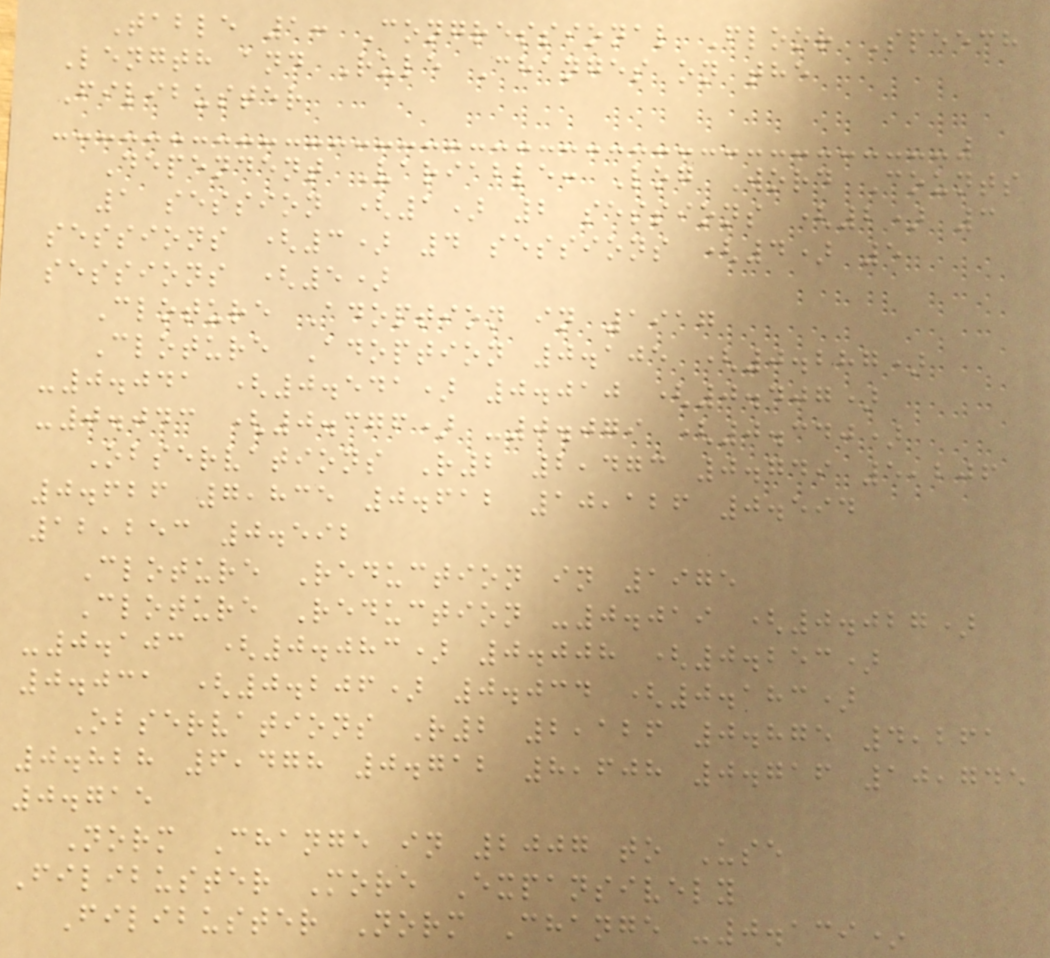Table 1: Congressional Floor Speech
Length and Rule Changes on the
Filibuster
Dependent Variable: Log Word Counts
1 session (1) 2 sessions (2) 3
sessions (3) 4 sessions (4) 5
sessions (5)
Cloture Adoption in 1917
Cloture Adoption 0.105 (0.287)
-0.041 (0.541) 0.010 (0.407)
-0.043 (0.376) -0.079 (0.340)
Observations R2 2,473 0.749 5,206
0.626 7,835 0.612 10,126 0.594
12,253 0.592
Cloture Reduction in 1975
Cloture Reduction -0.019 (0.027)
-0.103 (0.083) 0.008 (0.253)
0.031 (0.206) 0.034 (0.183)
Observations R2 2,126 0.875 4,261
0.828 6,478 0.712 8,608 0.716 10,745
0.715
Norm Change in 2007 to Use
Filibuster More Expansively
Filibuster Norm Change -0.139*
